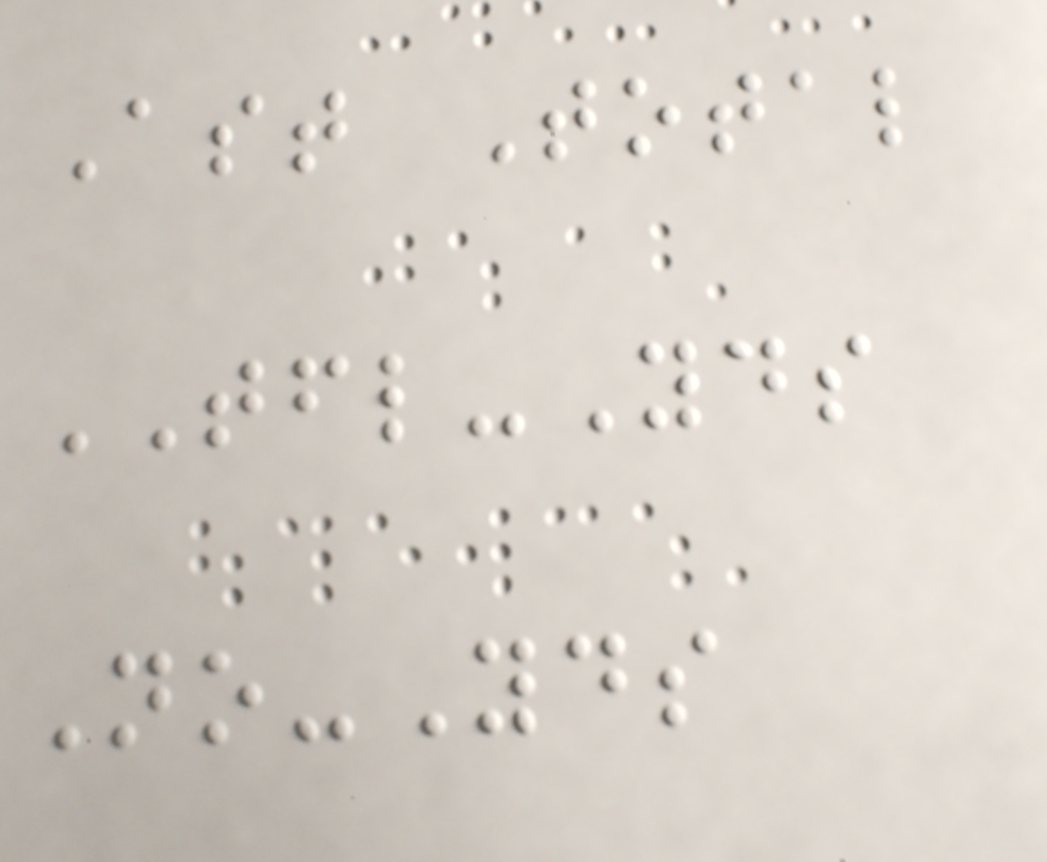Ast Total
TFL-Yds
No-Yds
